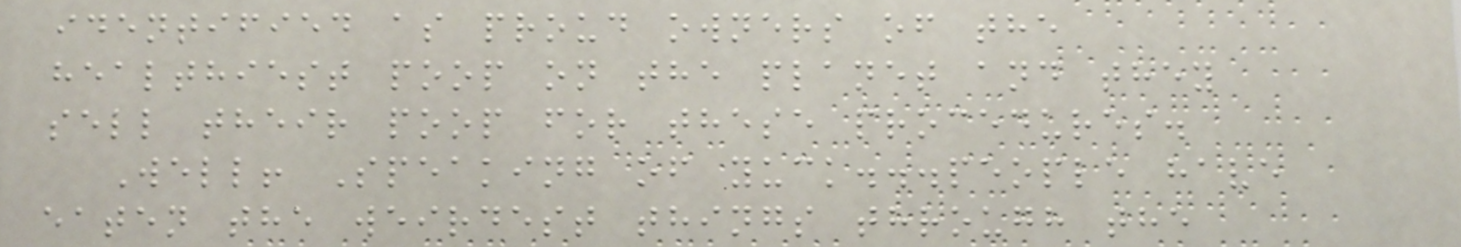identified as proud owners of the
healthiest poop on the planet and they
sell their poop for these procedures.
Well! Speaking of yuck...people have
eaten the weirdest things through the
